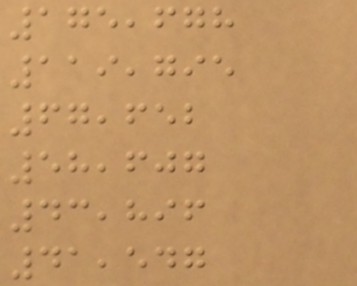175,678
119,795
67,652
58,607
43,896
41,547
